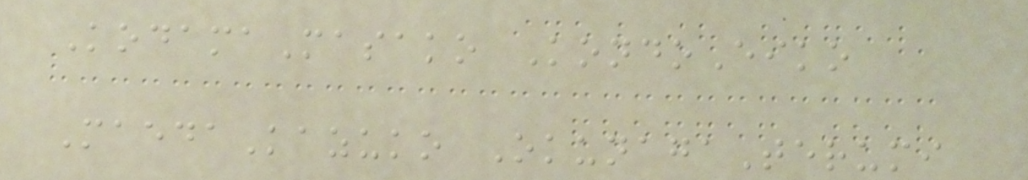KodamaMasako KondoEiko
MaedaKazuko OkunagaTerumi
